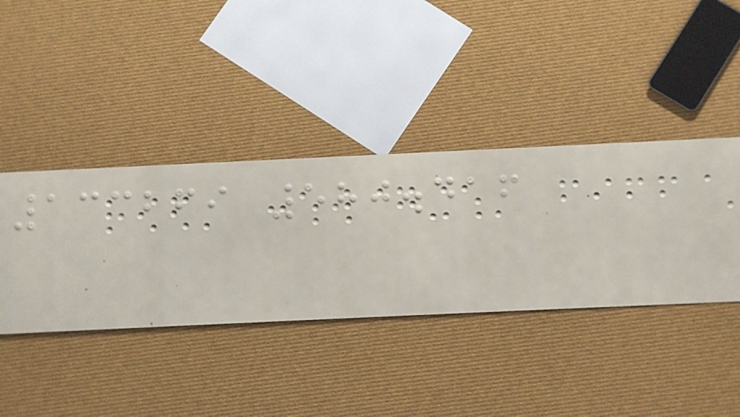133269 580.416
